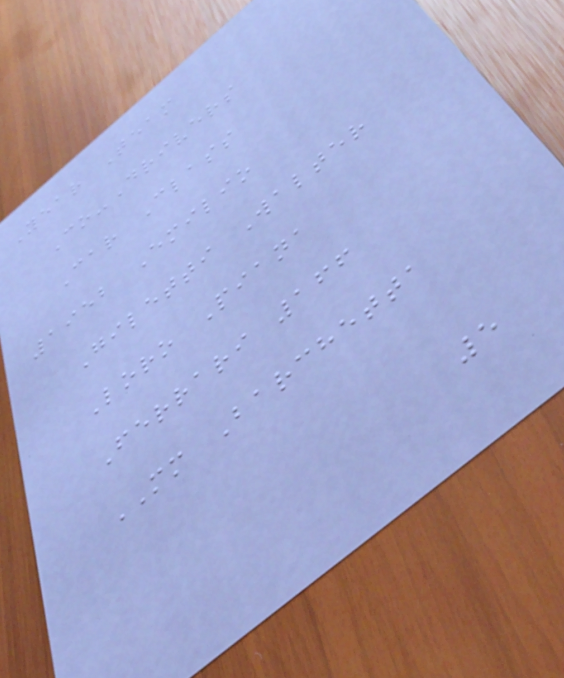Year Team
Co-Drivers
Car Class
1952 Emilio
Giletti Walter
Loro Piana
Ferrari 166
MM Barchetta
5
